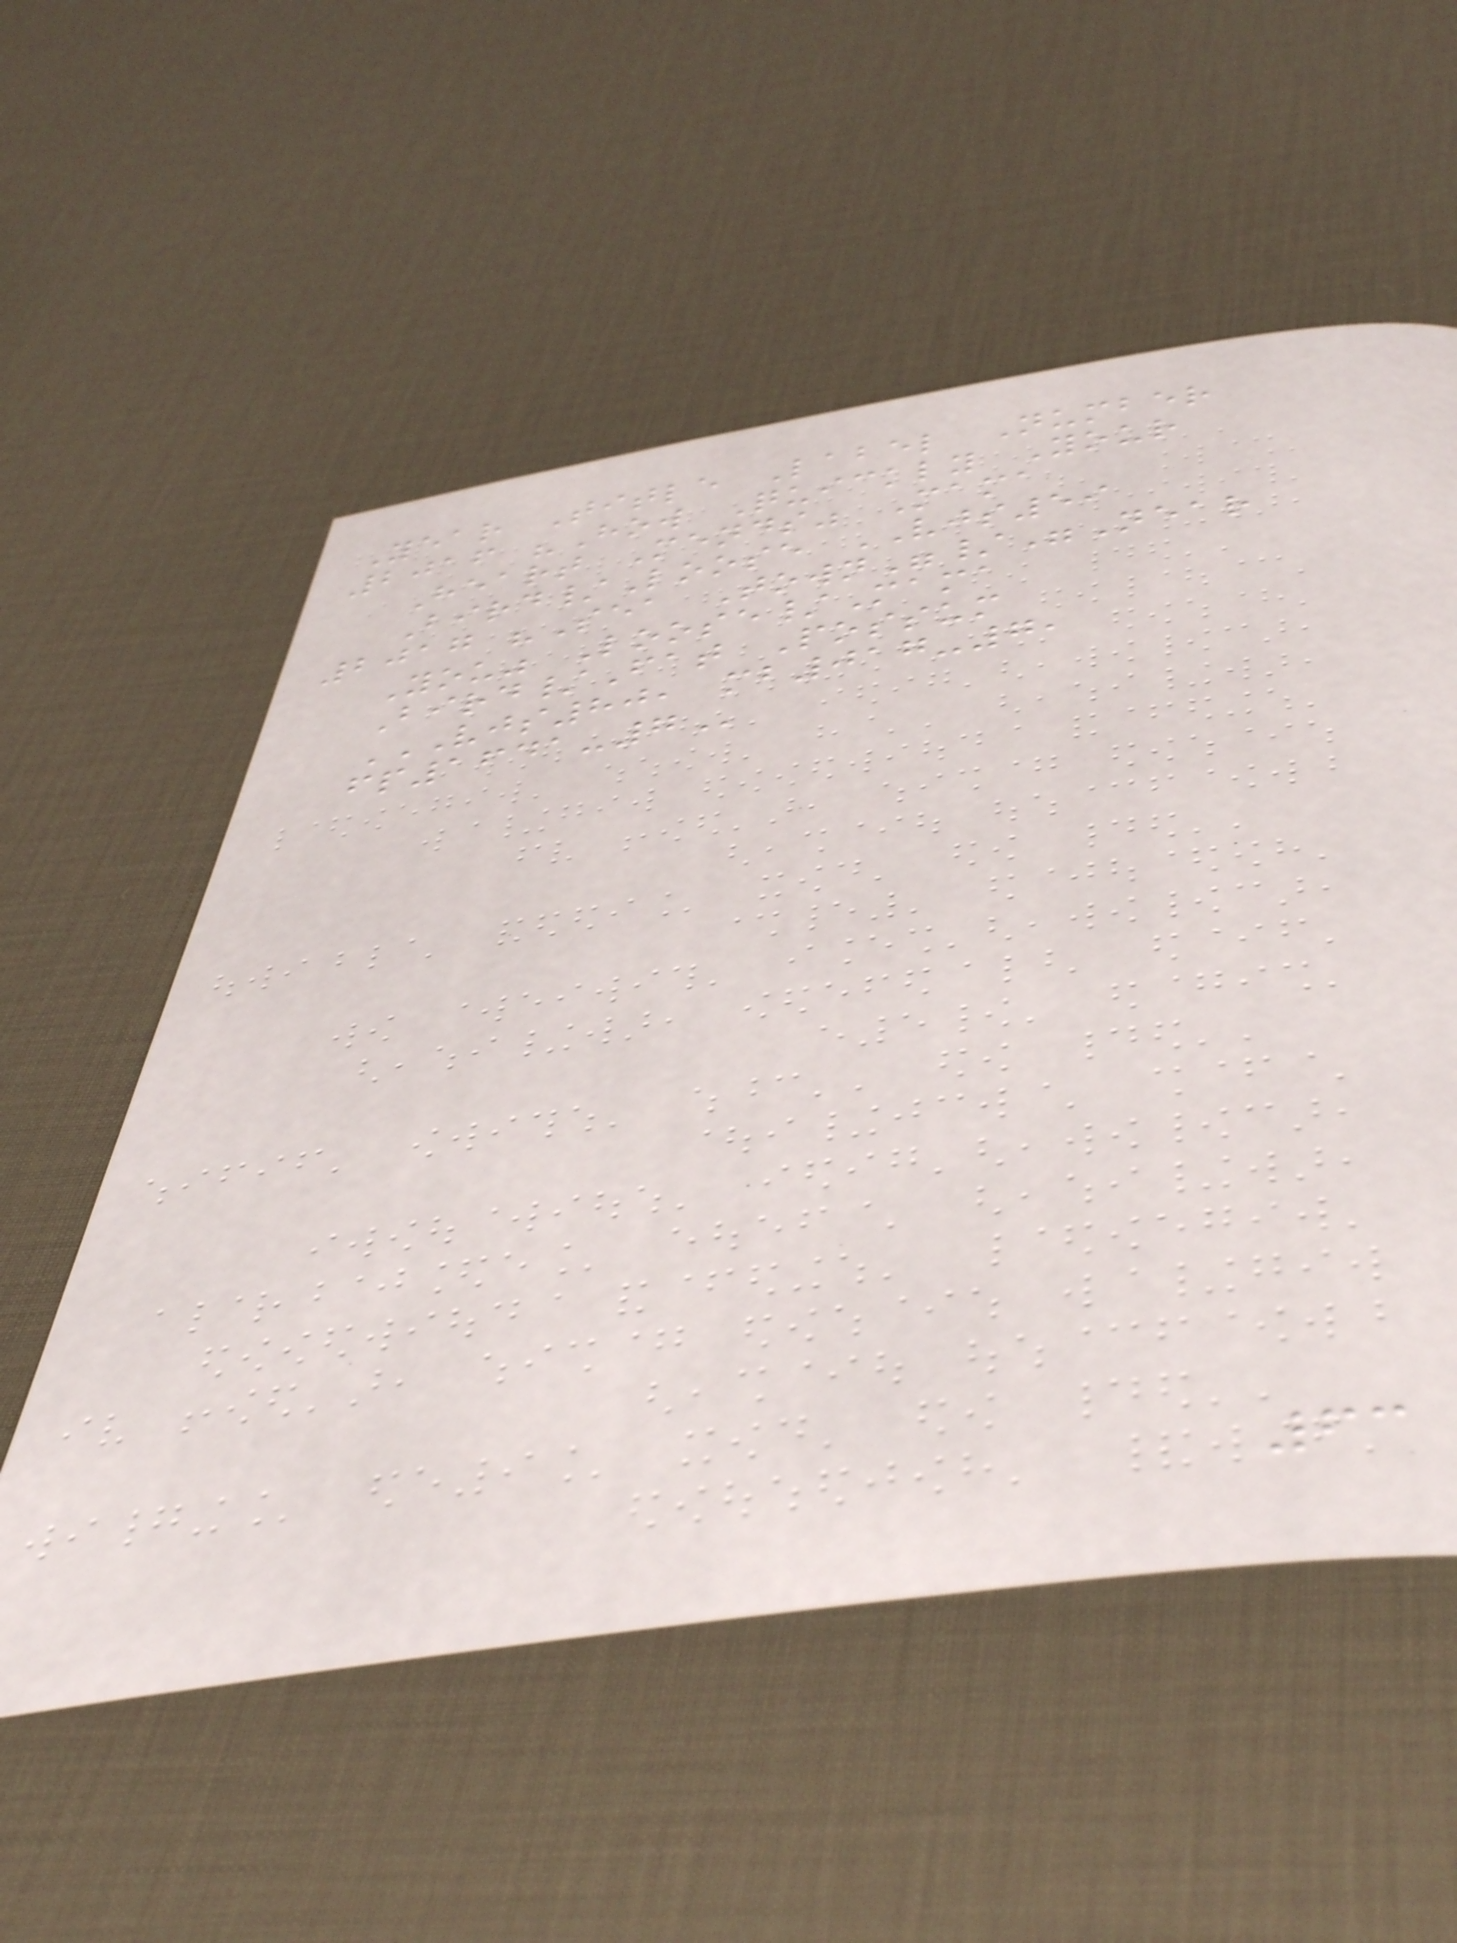Year Title Label Number
2016 "How Quickly Your
Heart Mends" Mama
Bird/Loose VJS59
2017 "Sea Town"/"Near
You" Loose/Mama
Bird/Fat Possum
VJS80, MB017-7,
FP1641-7
63
